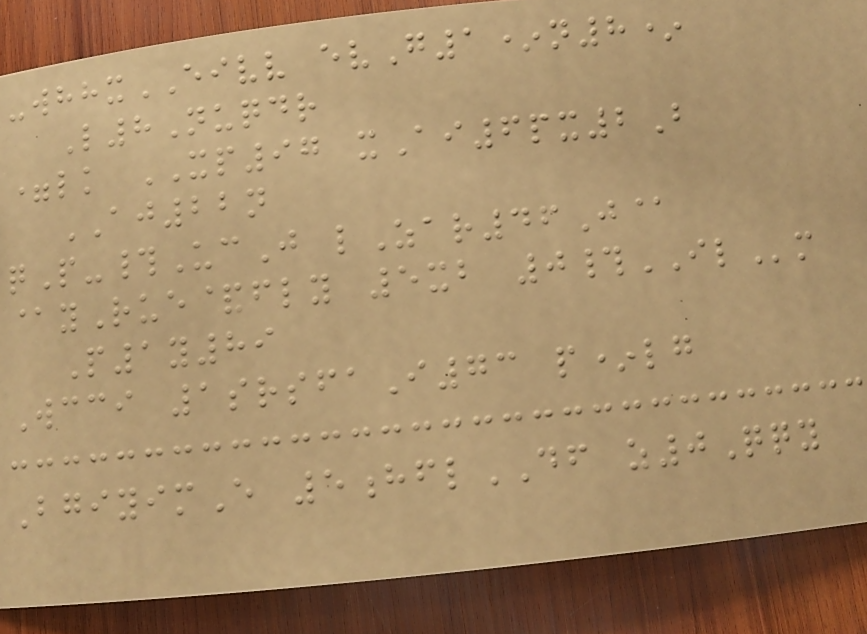-whhxEIVV evG1*n8*
L8Nuqdr
=lk XP97 xAi6px2B
AJ22n
qP-#UcJ lZar46J@
@yRue&fly 5xb 0#ILm
P1y89
Wcci 1srsfaI73 p*lg
BgiyimE 5hflDF z0Qqy
